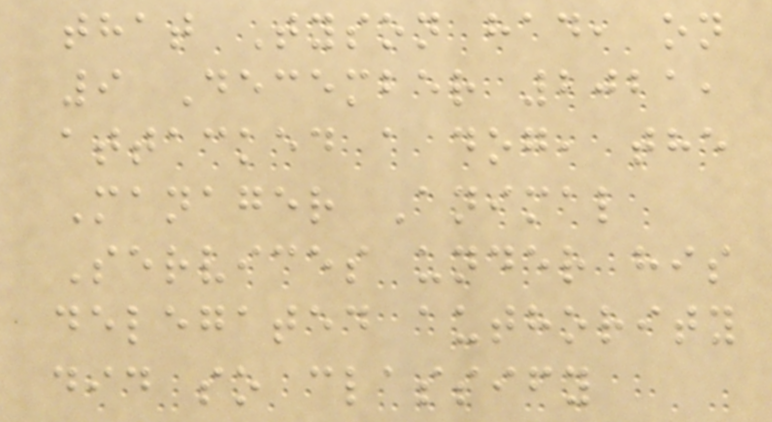that Tyson had, on
9 December 2021,
attacked a dog, the
Manager Animal
Services under his
delegated authority
did so classify
